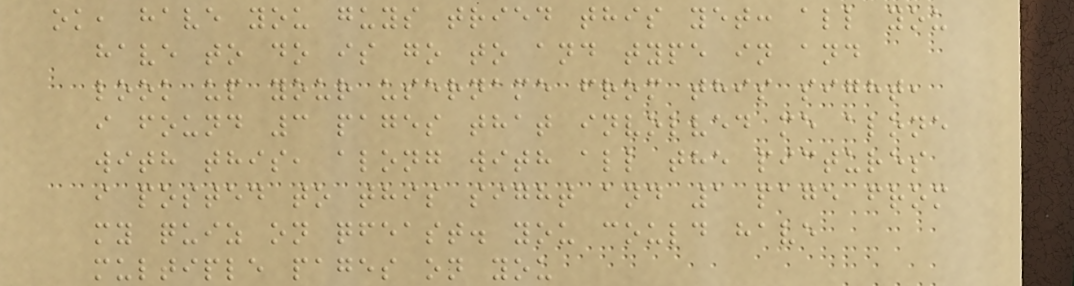ok, have you guys tried this yet: all you
have to do is go to and type in and
look up your username from this sight,
i found 3 pages that involved me alone
with this, along with all the pictures
i posted to this sight and 1 page from
my quiz on qfeast. you could have
multiple pages on you
